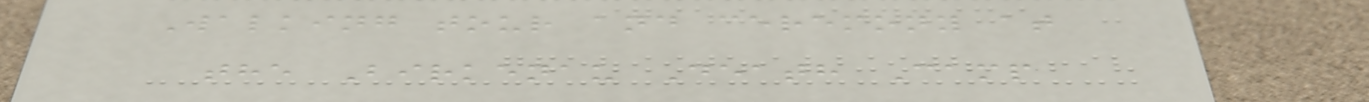Walking tour and ceremony at
the Birkenau Death Camp
